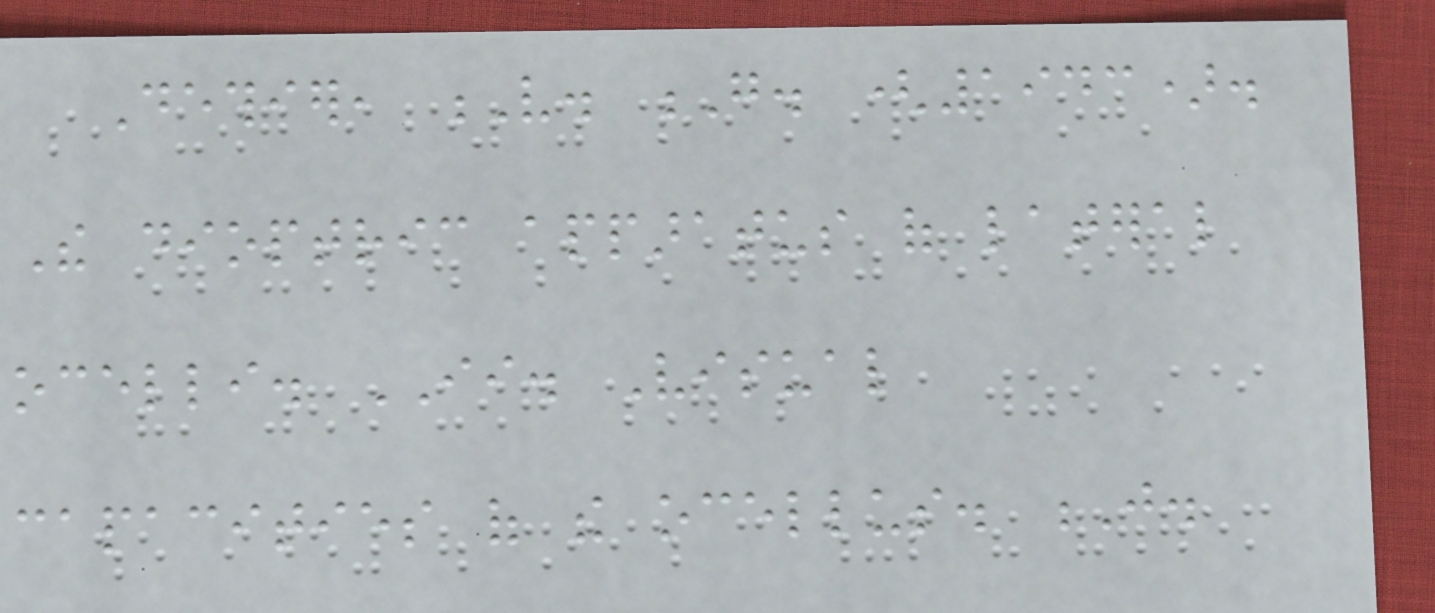Dethier, V. G. (1943).
The dioptric apparatus of lateral
ocelli. II. Visual
capacities of the ocellus. J.
